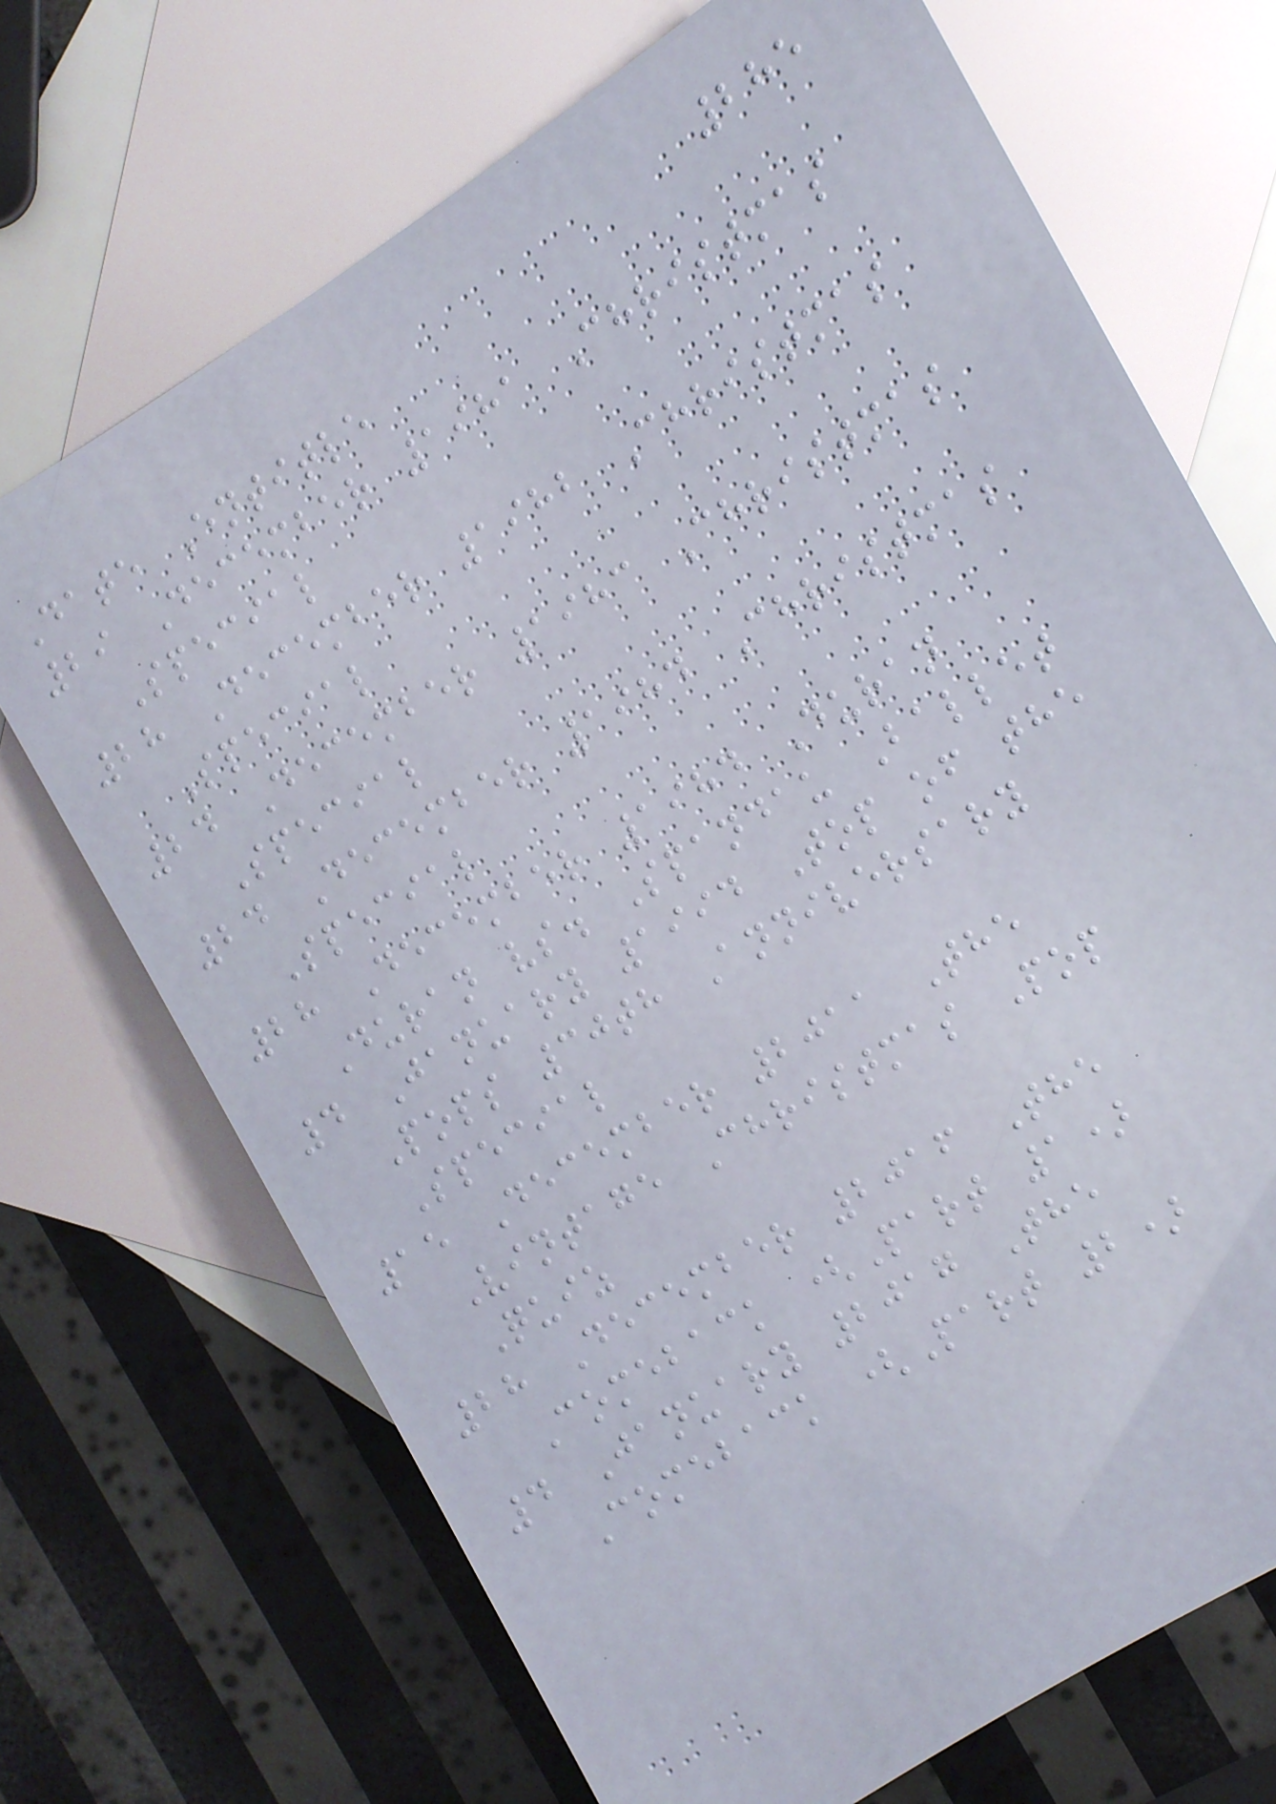285
Date Entitle
29 December 1981 Christmas
Special
28 December 1982 Christmas
Special
24 December 1983 Christmas
Special
24 December 1984 Christmas
Special
28 December 1984 Duran
Duran vs. Spandau Ballet
4 January 1994 Top of the
Pops 30th Anniversary
Special
15 December 2011 The
Vintage Christmas Pop
Quiz
28 December 2016 The
Comeback (Part 1)
4 January 2017 The
Comeback (Part 2)
